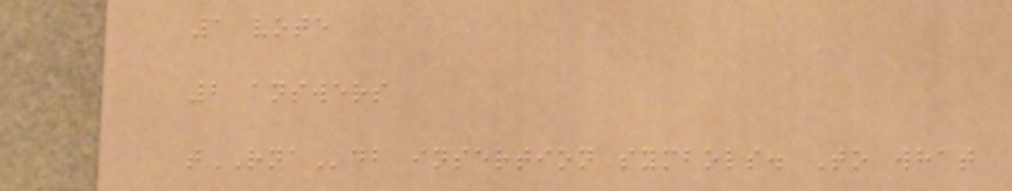1 vote
2 answers
tRNAdb insertion symbols. To what
